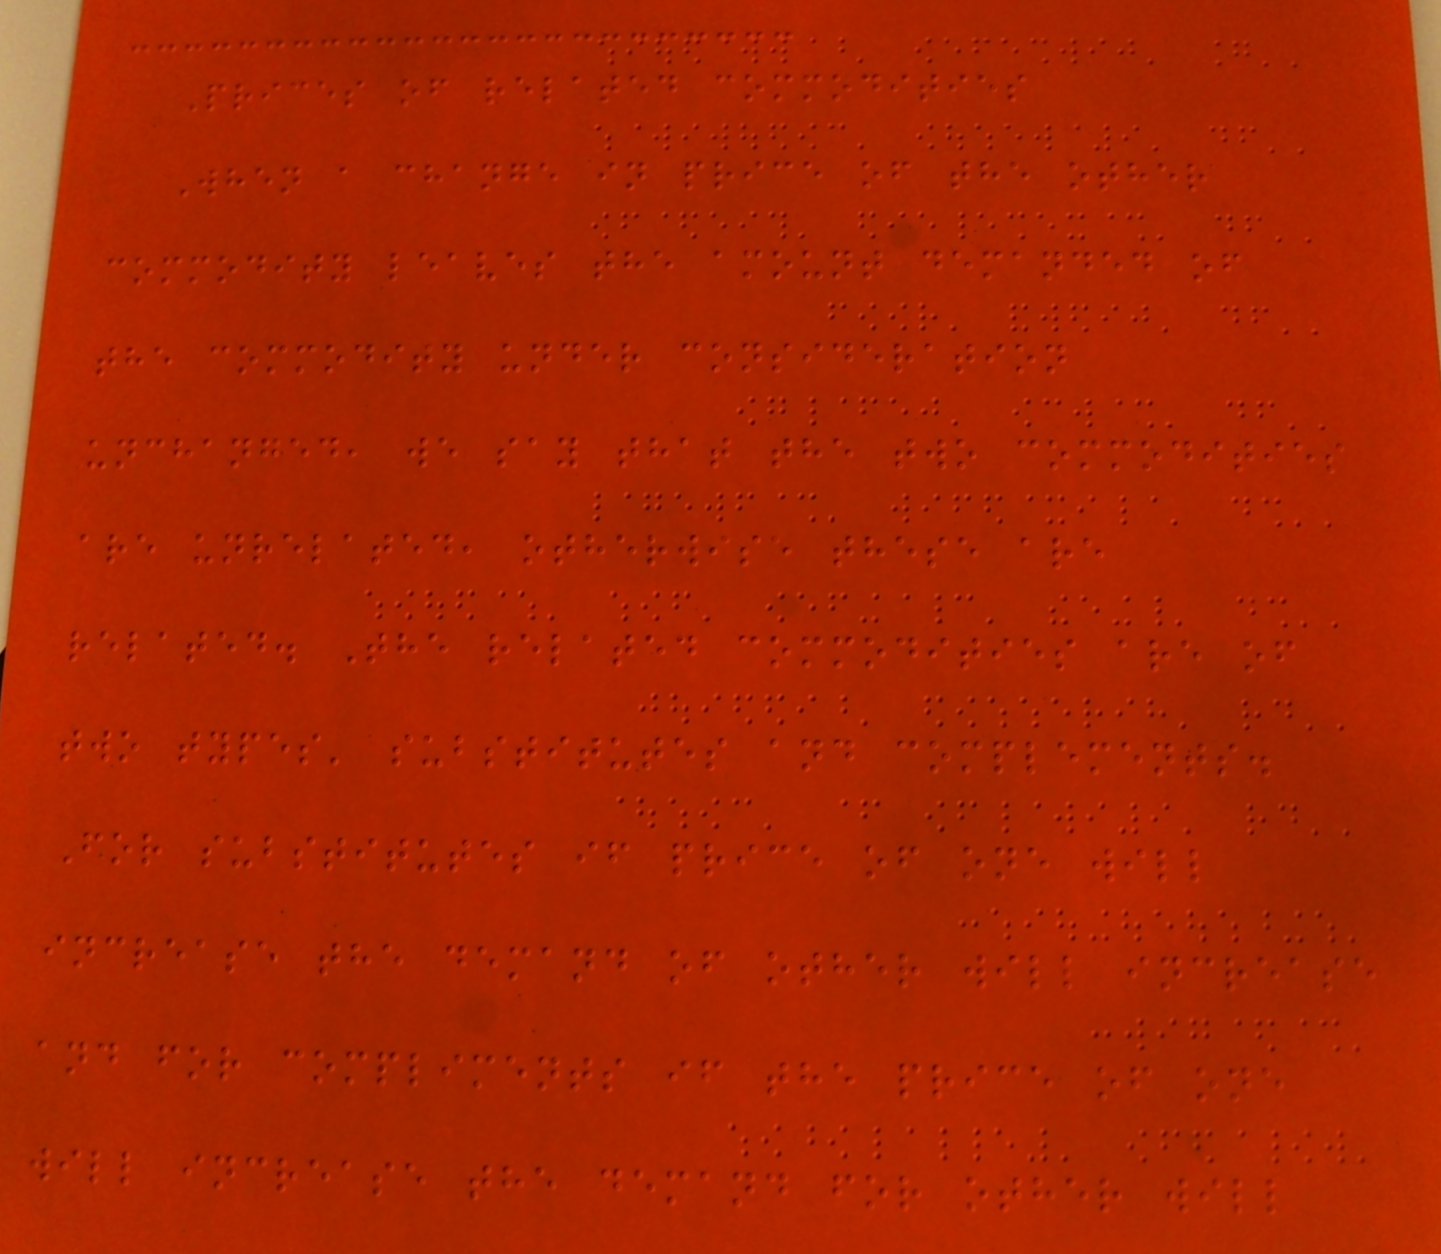Prices of related commodities
When a change in price of the other
commodity leaves the amount demanded of
the commodity under consideration
unchanged, we say that the two commodities
are unrelated, otherwise these are
related. The related commodities are of
two types' substitutes and complements.
For substitutes if price of one will
increase the demand of other will increase
and for compliments if the price of one
will increase the demand for other will
